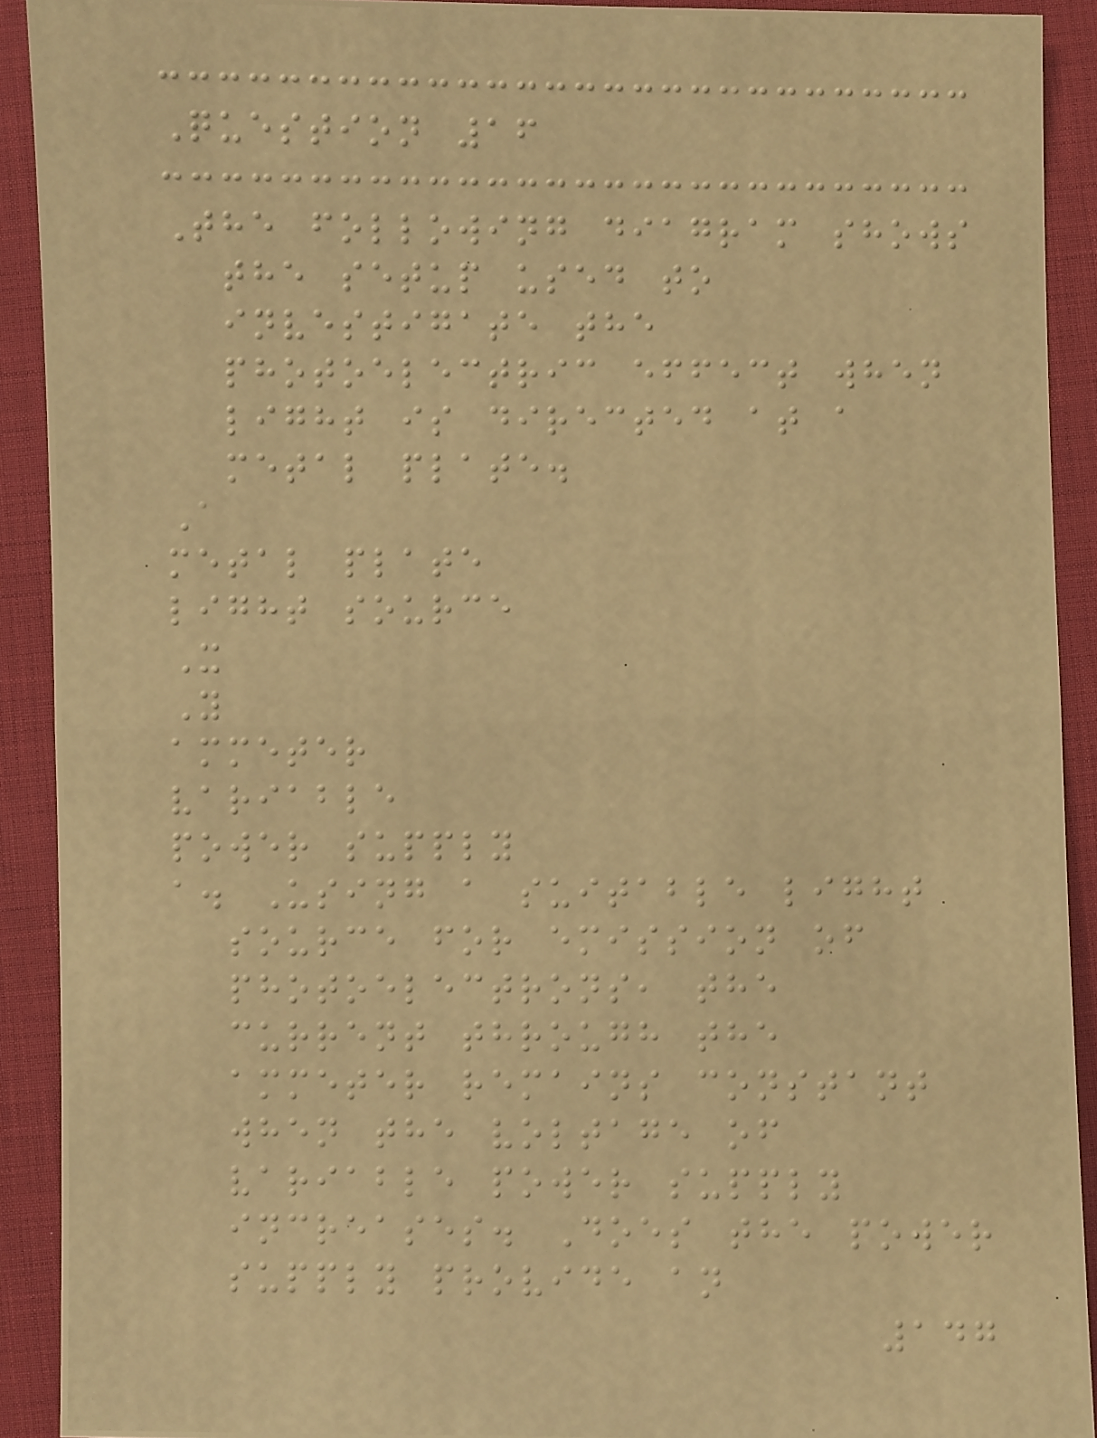Question 16
The following diagram shows
the setup used to
investigate the
photoelectric effect when
light is directed at a
metal plate.
A
metal plate
light source
X
Y
ammeter
variable
power supply
a. Using a suitable light
source for emission of
photoelectrons, the
current through the
ammeter remains constant
when the voltage of
variable power supply
increases. Does the power
supply provide an
147
